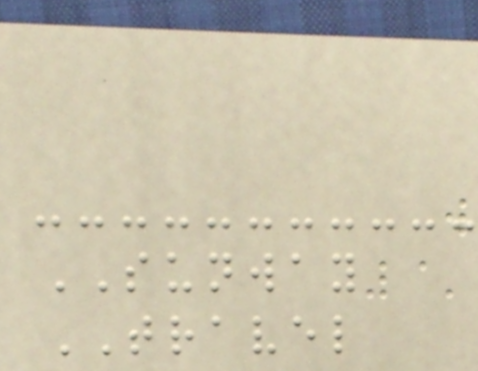SUNWAY
TRAVEL
